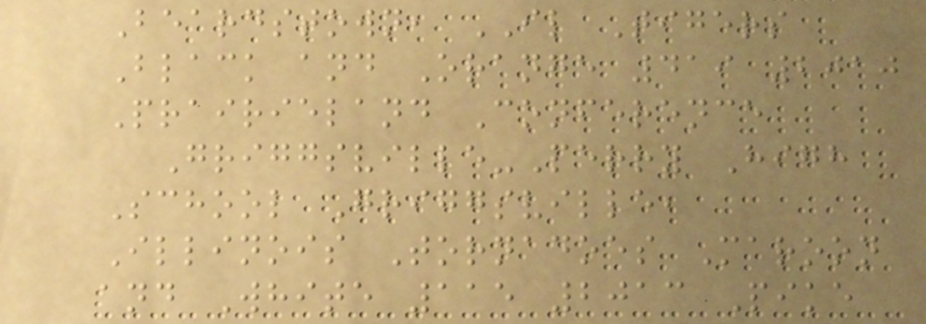Beardstown, IL Tigers
Black and Orange 419 2010
Prairieland Conference
Griggsville-Perry High
School Griggsville,
Illinois Tornadoes Maroon
and White 115 2013 Pike
